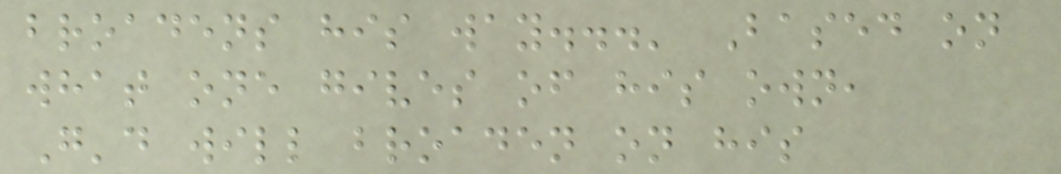broadens his way...' Based on
what one gives of his own,
G'd will broaden on his
